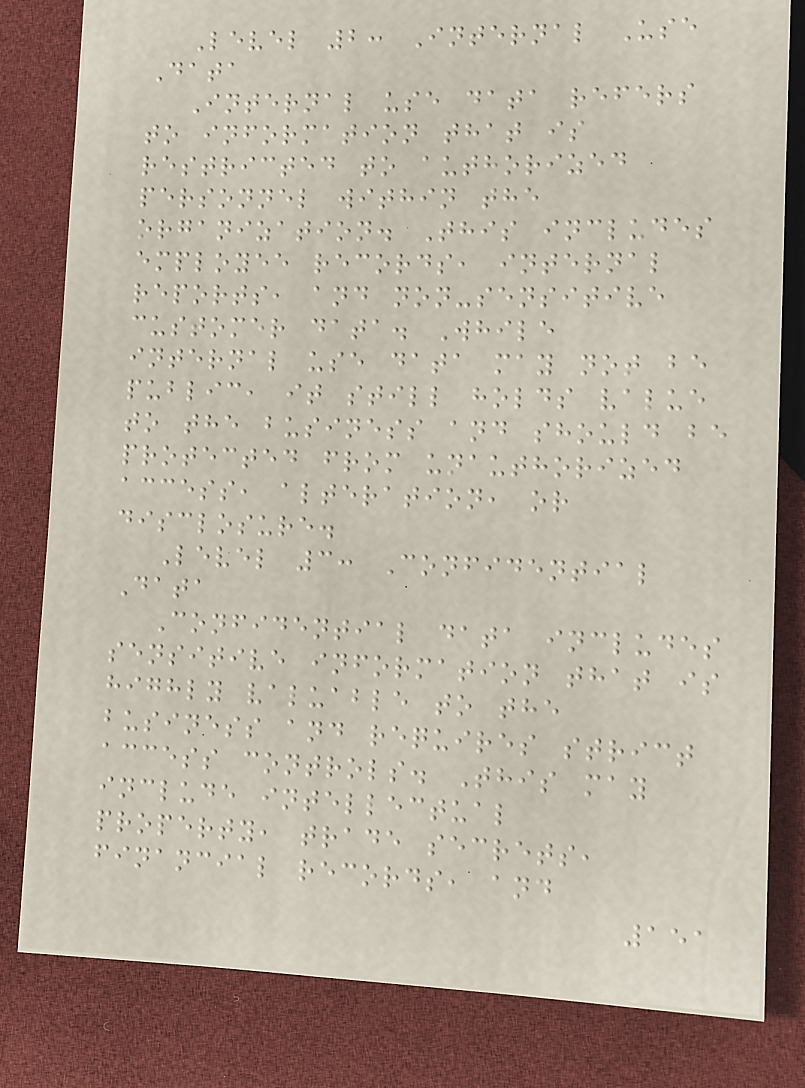Level 2: Internal Use
Data
Internal use data refers
to information that is
restricted to authorized
personnel within the
organization. This includes
employee records, internal
reports, and non-sensitive
customer data. While
internal use data may not be
public, it still holds value
to the business and should be
protected from unauthorized
access, alteration, or
disclosure.
Level 3: Confidential
Data
Confidential data includes
sensitive information that is
highly valuable to the
business and requires strict
access controls. This may
include intellectual
property, trade secrets,
financial records, and
151
